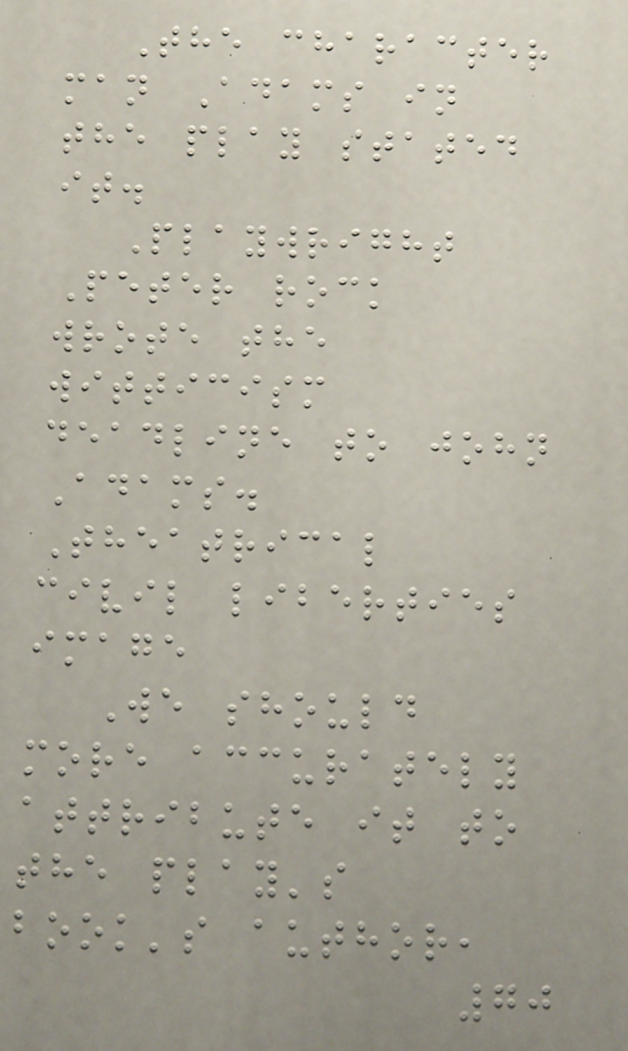The character
man Adams in
the play stated
it.
Playwright
Peter rock
wrote the
witticism
deadline to john
Adams.
Theatrical
civil liberties
image
We should
more accurately
attribute it to
the play's
book's author,
70
